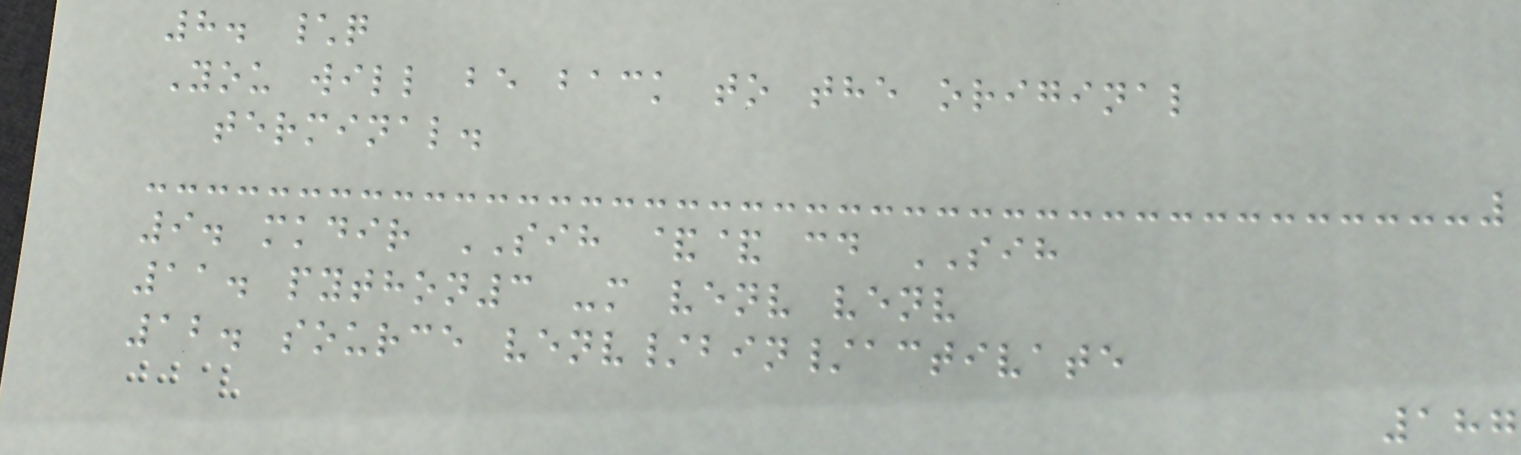8. \q
You will be back to the original
terminal.
9. mkdir SIH && cd SIH
11. python3 -m venv venv
12. source venv/bin/activate
187
